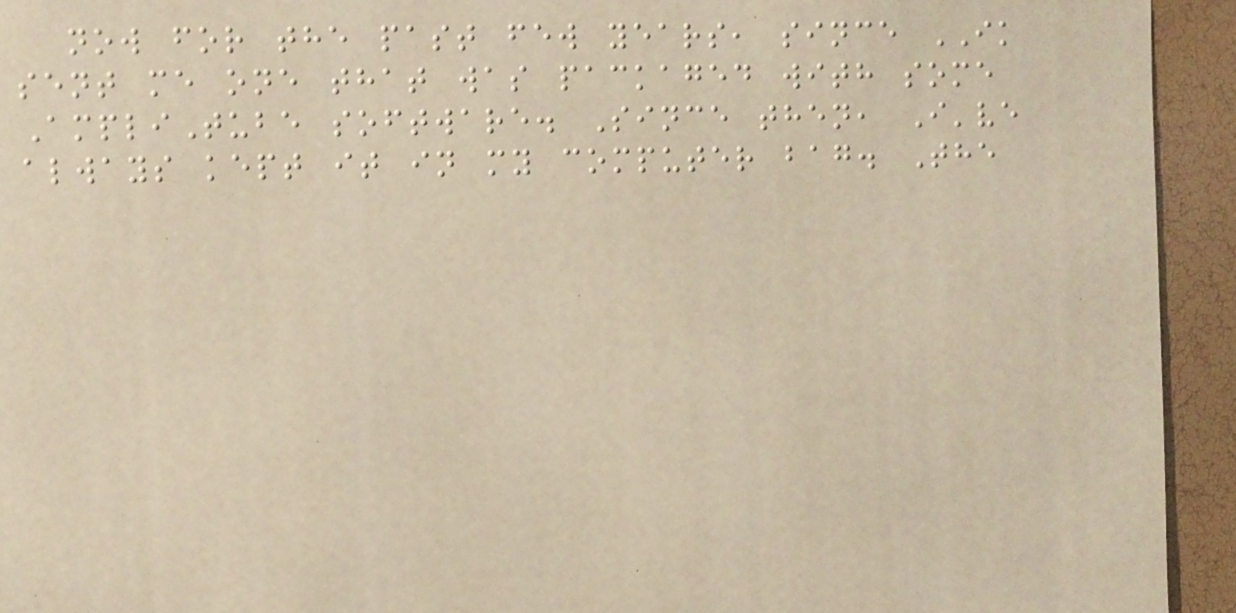now for the past few years, since IK
sent me one that was packaged with some
AmpliTube software. Since then, I've
always kept it in my computer bag. The
